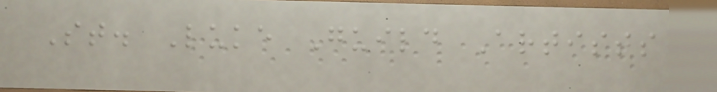St. Luke Guild Artists
